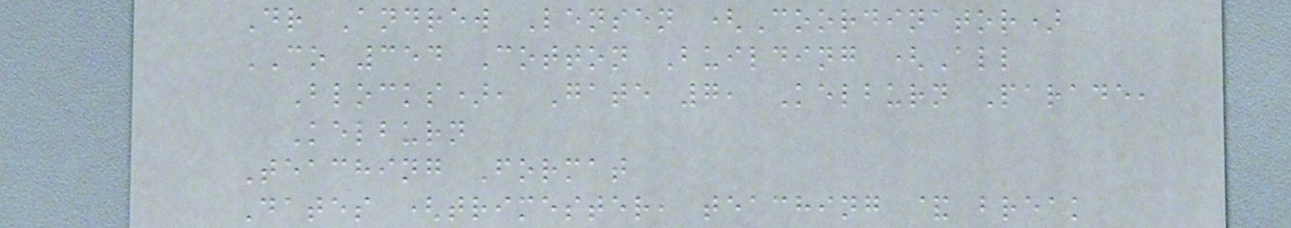Dr Andrew Lensen (Coordinator)
CO 354 Cotton Building (All
Blocks), Gate 7, Kelburn Parade,
Kelburn
Teaching Format
Dates (trimester, teaching & break
